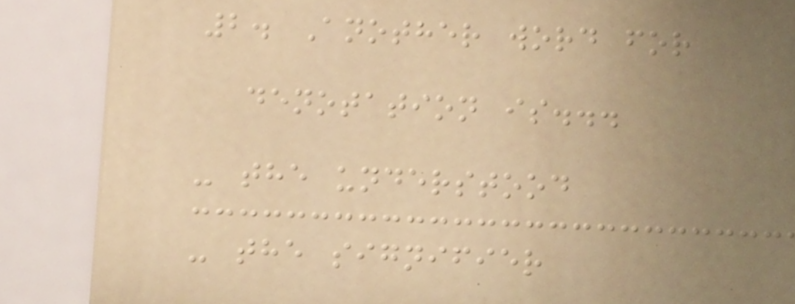2. Another word for
denotation is...
- the understood
- the signifier
